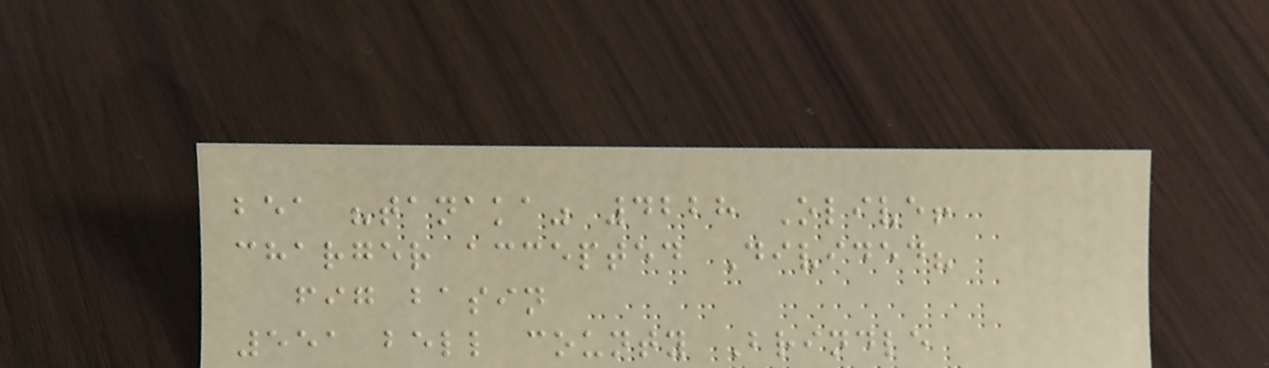bea "tanaka" 4228 Olive!
charger accepted Divided?
fig basin
551 bell county Brindle
